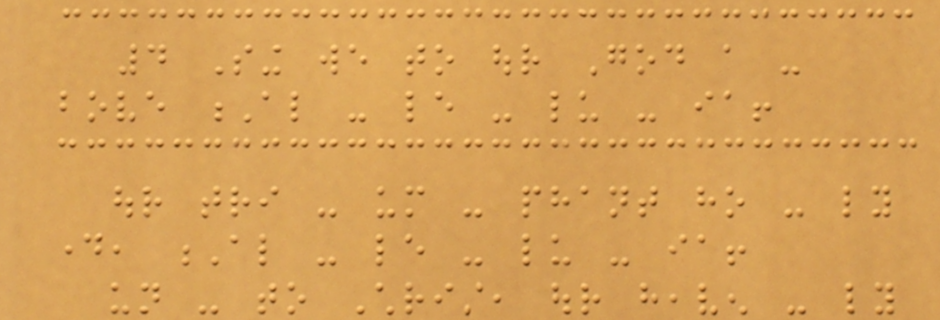4 Sing we to our God a -
bove Al - le - lu - ia!
our tri - um - phant ho - ly
day, Al - le - lu - ia!
un - to Christ, our heaven - ly
